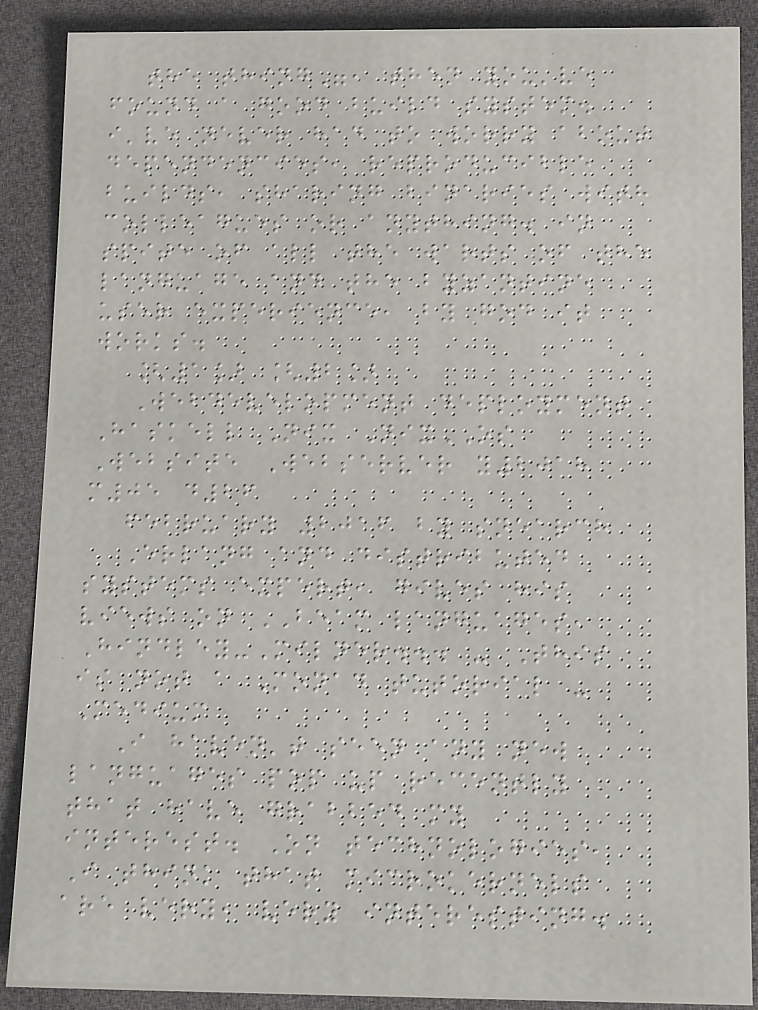the thing", then you've
found a good build system.
i've never had to worry about
dependencies, reproducible
builds, sharing binaries with
colleagues or anything. in
spite of all the warts of the
language and the byzantine
user experience, by god it
works.
[1] [2]
Webdevelopment deployment
Haskell Nix NixOS
Website Webserver y2018
m05 d26
february 2016 by snearch
Erlang and distributed
systems expert, gives his
views on BEAM languages,
Hindley-Milner... - This
is not a Monad tutorial -
Medium
I haven't seen any new
languages pop up recently
that have grabbed my
interest. On technologies,
I think that microkernels
are very, very interesting.
